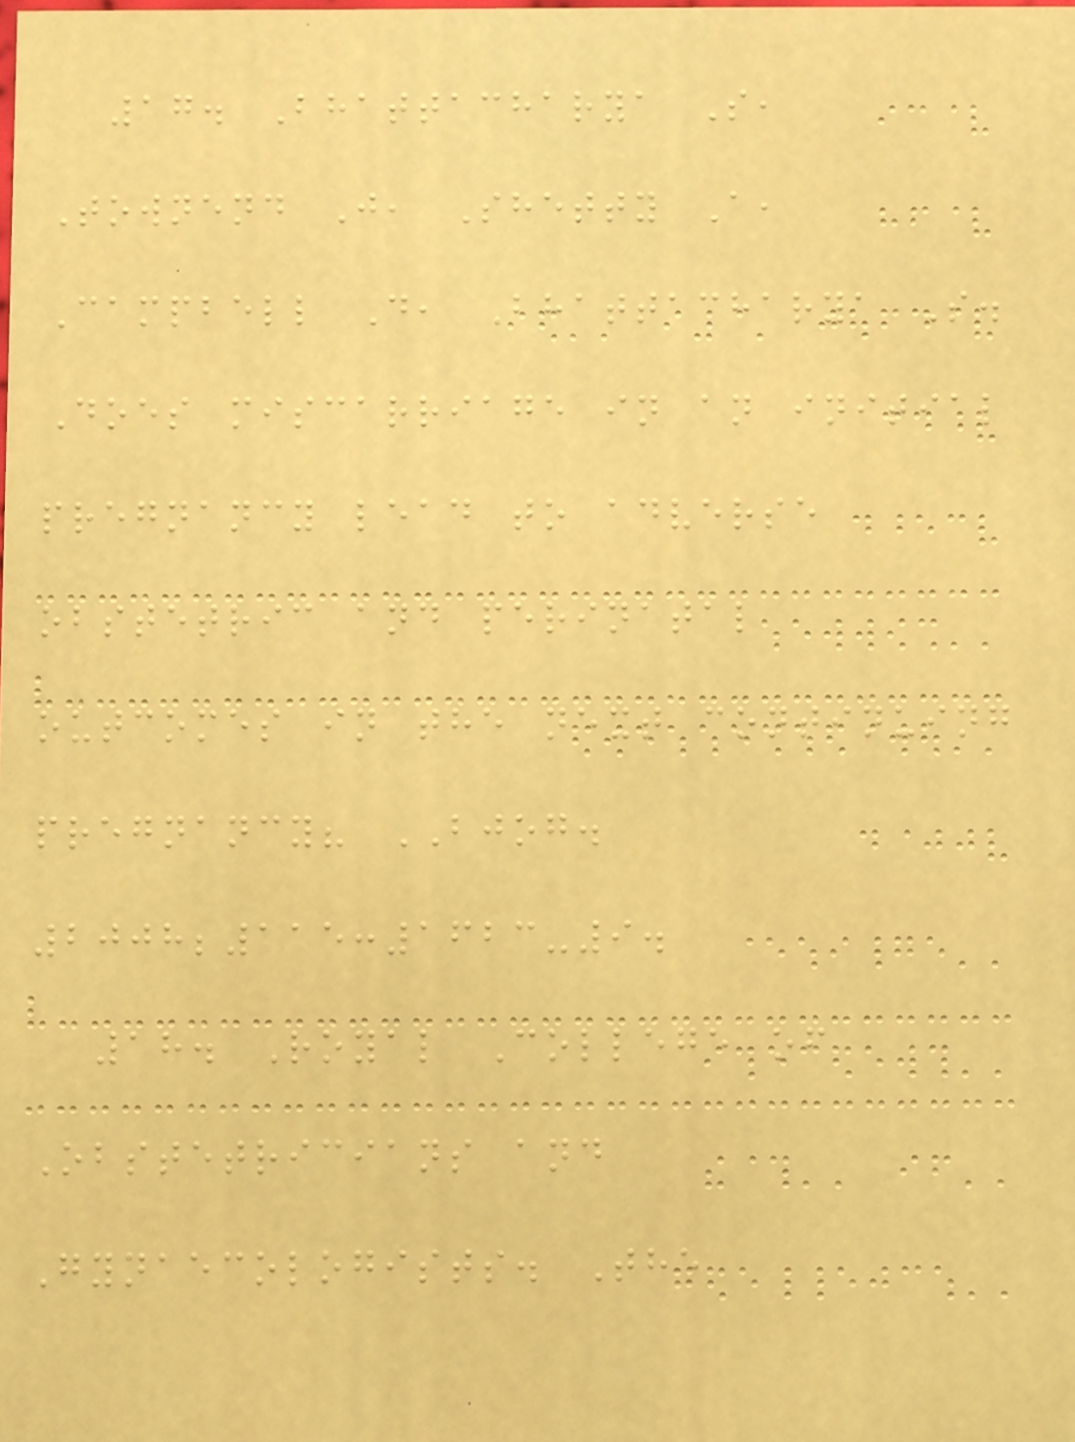17. Bhattacharya S,
Townend J, Shetty A,
Campbell D, Bhattacharya S.
Does miscarriage in an initial
pregnancy lead to adverse
obstetric and perinatal
outcomes in the next continuing
pregnancy? BJOG.
2008;115:1623-9.
18. Royal College of
Obstetricians and
Gynaecologists. The
